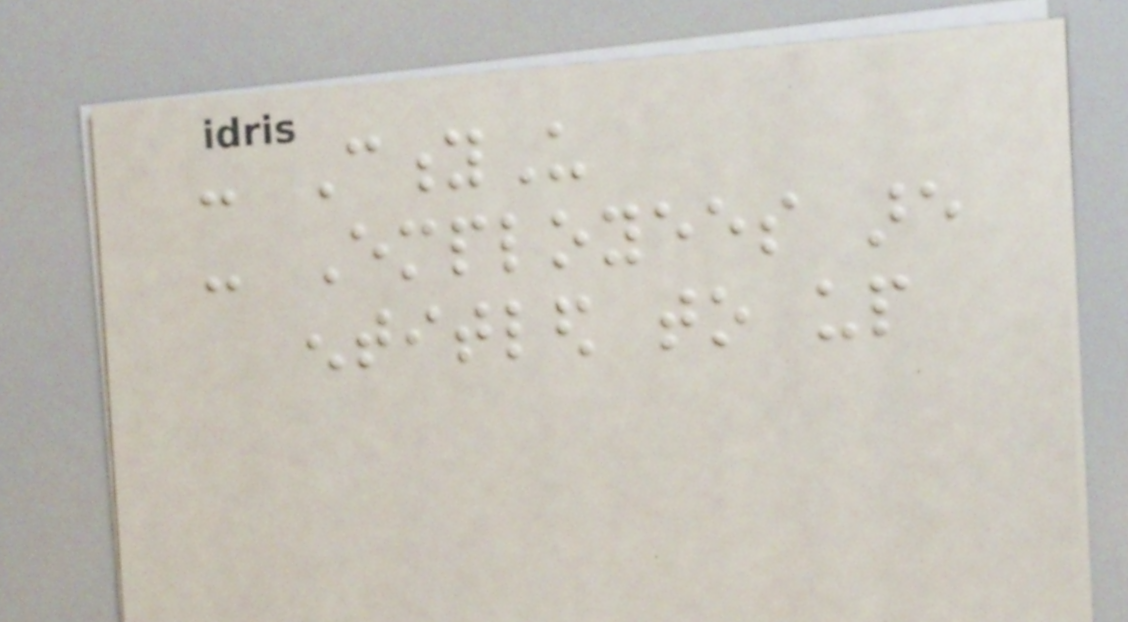- CityU
- Employees are
entitled to up
